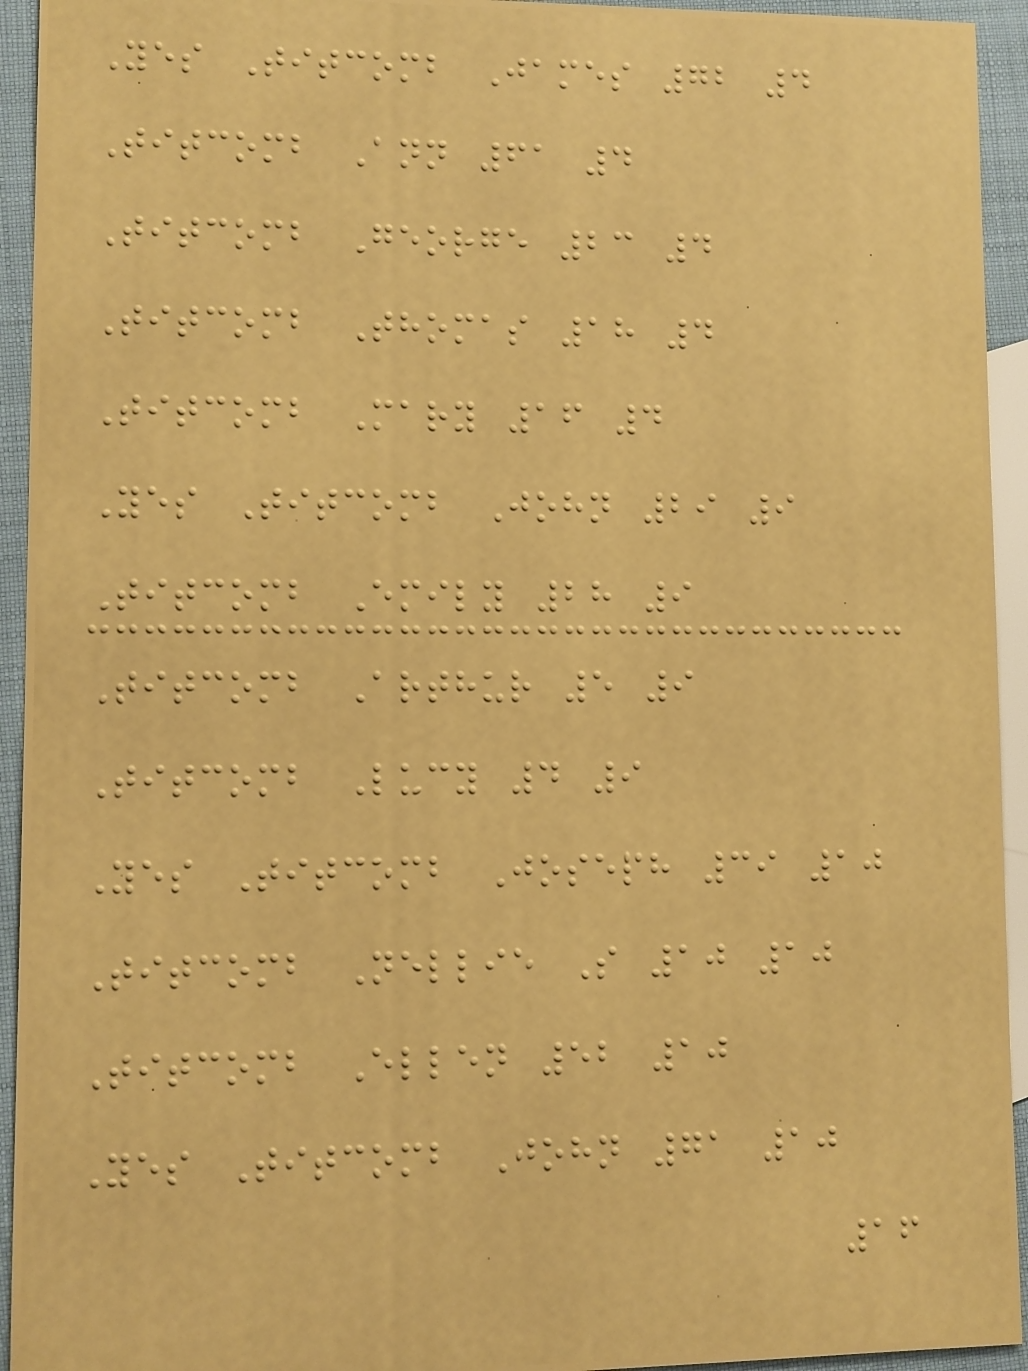Yes Titcomb James 72 4
Titcomb Ann 61 4
Titcomb George 23 4
Titcomb Thomas 18 4
Titcomb Mary 16 4
Yes Titcomb John 29 9
Titcomb Emily 28 9
Titcomb Arthur 5 9
Titcomb Lucy 4 9
Yes Titcomb Joseph 39 10
Titcomb Nellie S 10 10
Titcomb Ellen 52 10
Yes Titcomb John 71 10
16
